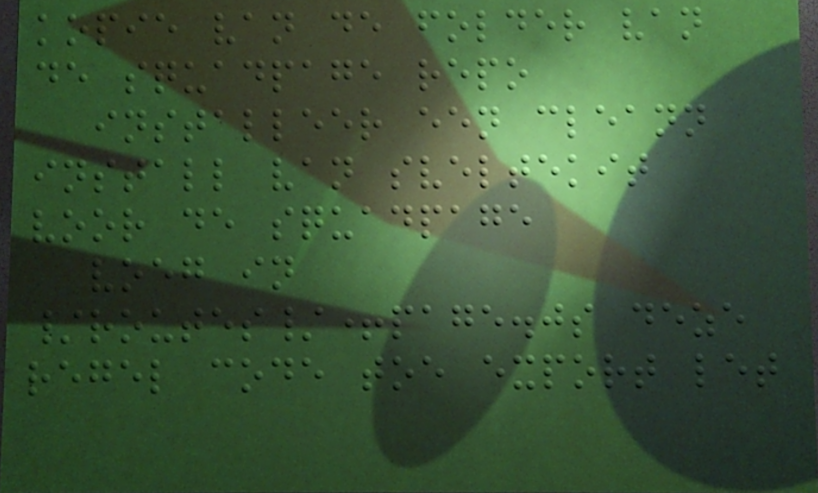kopie van de folder van
de squadpage repo
installeer een cleann
install van sveltekit
voor de squadpage
voeg in
/routes/+page.js deze
regel code toe export let
